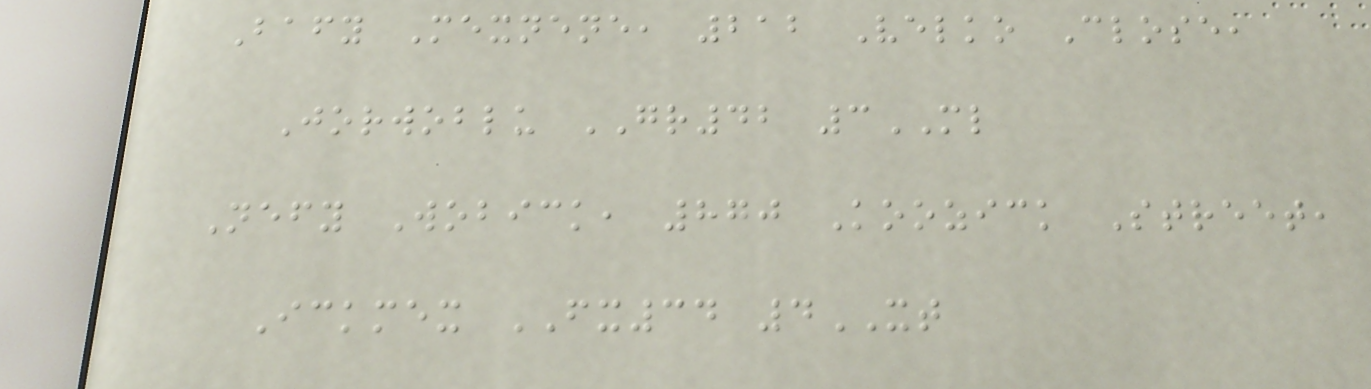Bafy Mexnene, 212 Velko Close,
Jorwoblu GR42 3ML
Nefy Wobick, 870 Koozick Street,
Ickmex FX34 4XT
